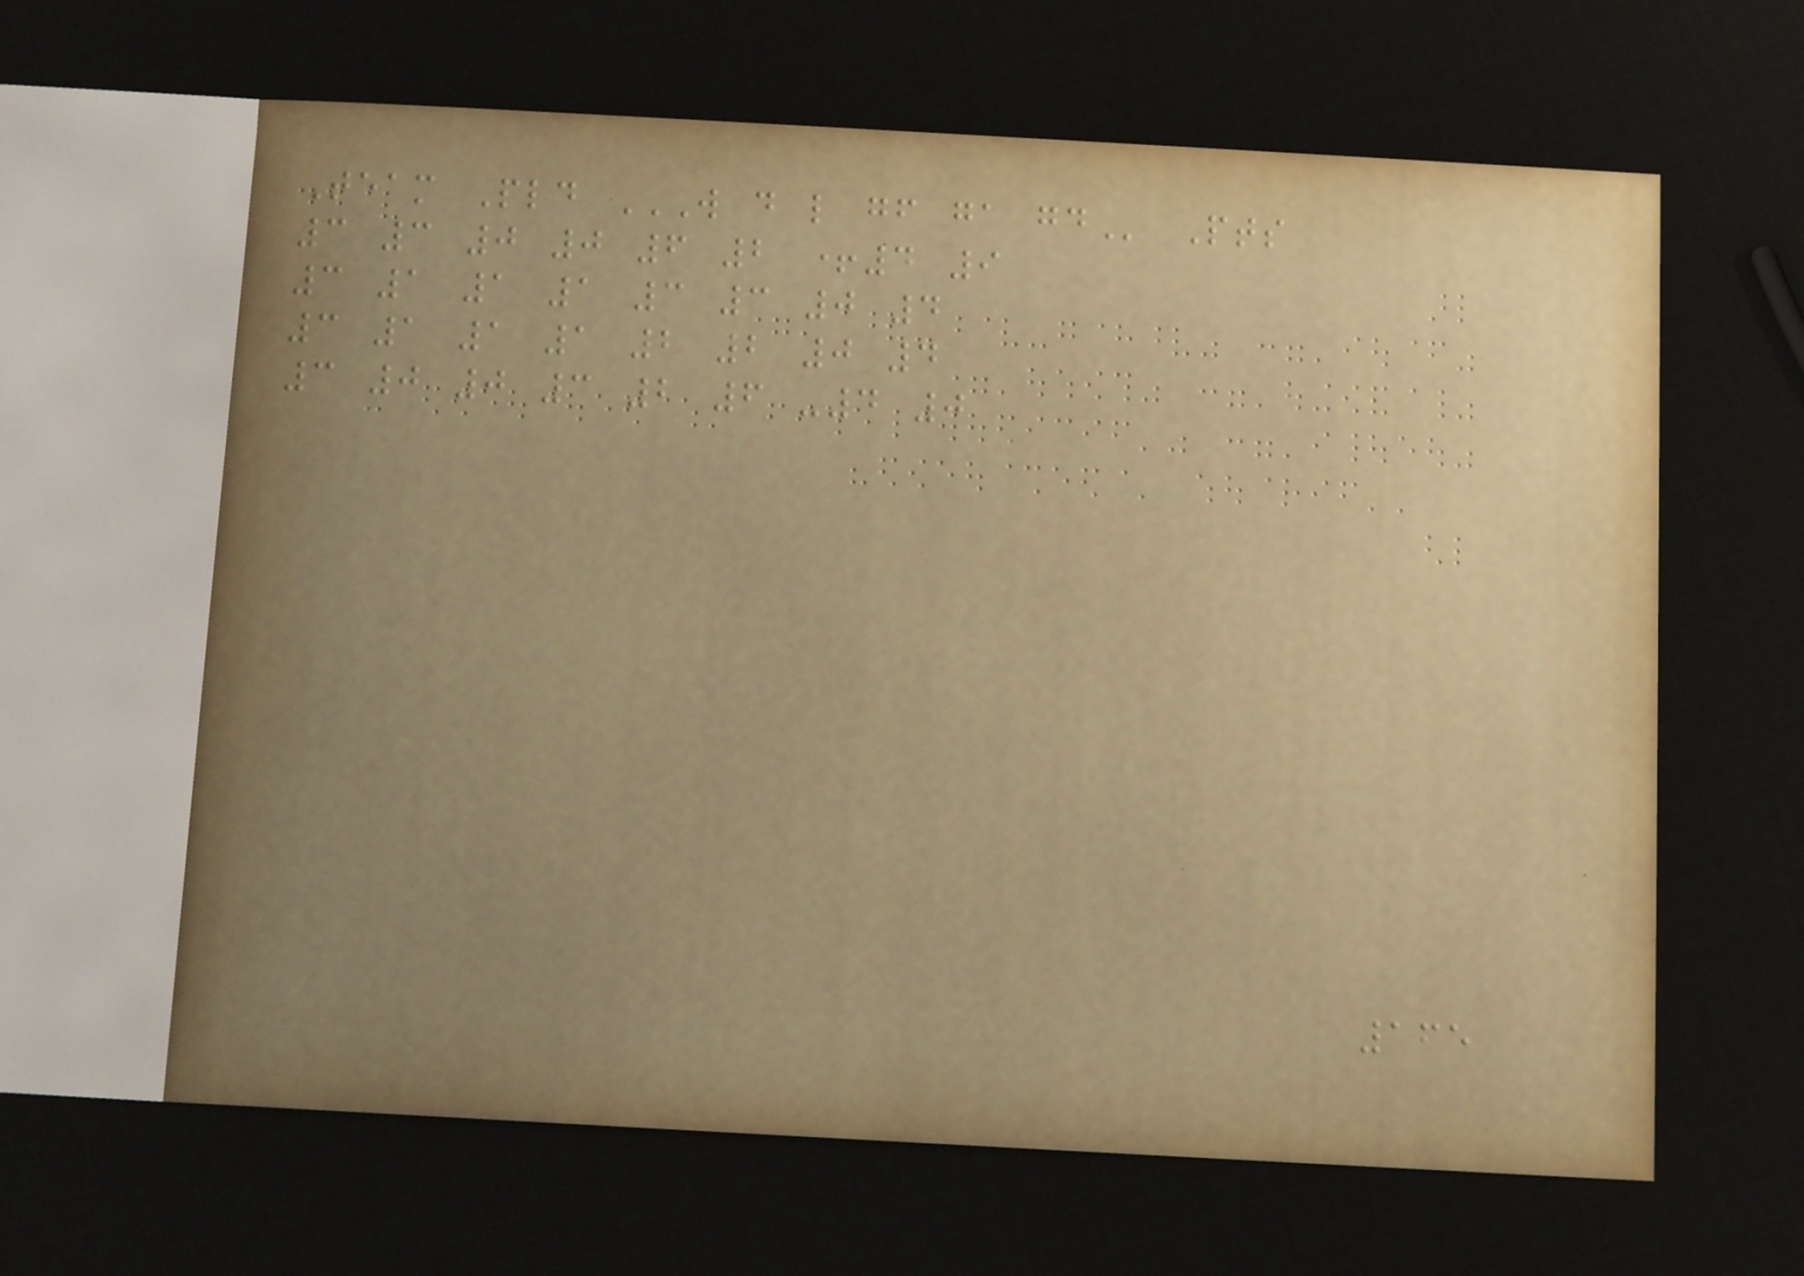Team Pld W D L GF GA GD Pts
3 3 0 0 6 2 +4 9
3 1 1 1 3 3 0 4
3 1 1 1 2 2 0 4
3 0 0 3 2 6 -4 0
165
